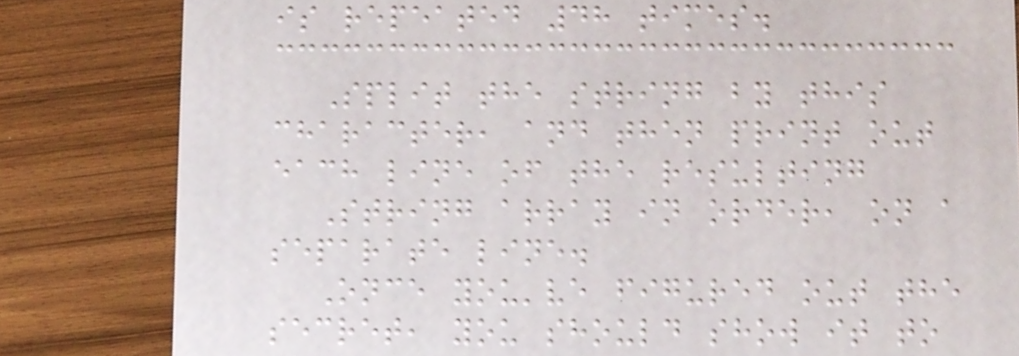is repeated 48 times.
Split the string by this
character, and then print out
each line of the resulting
String array in order, on a
separate line.
Once you've figured out the
secret, you should show it to
